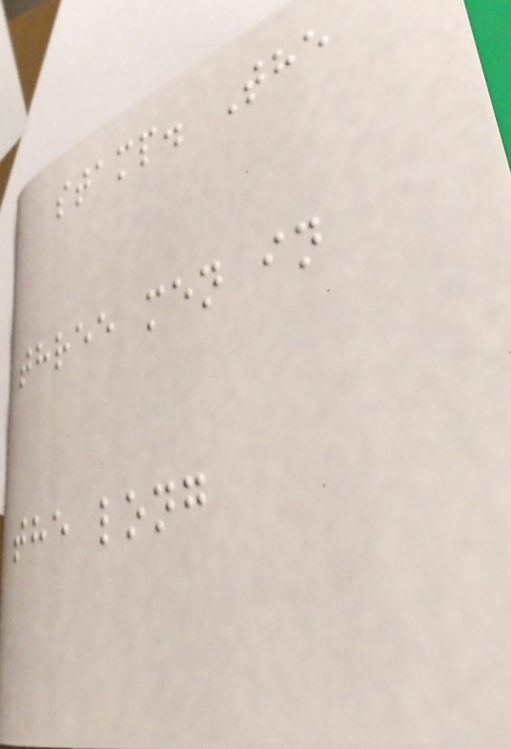stamp. The
three men in
the long
